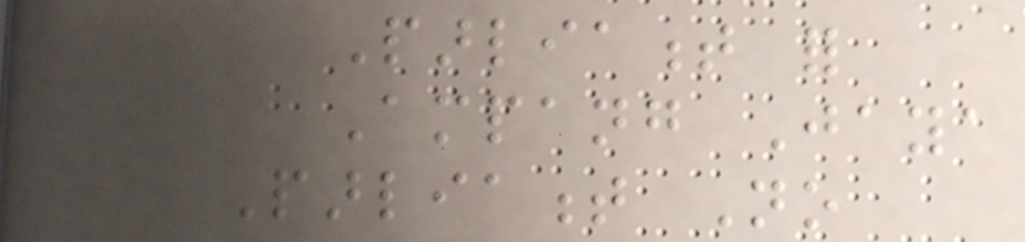Parliament for
Ampang Jaya
Parliament No
